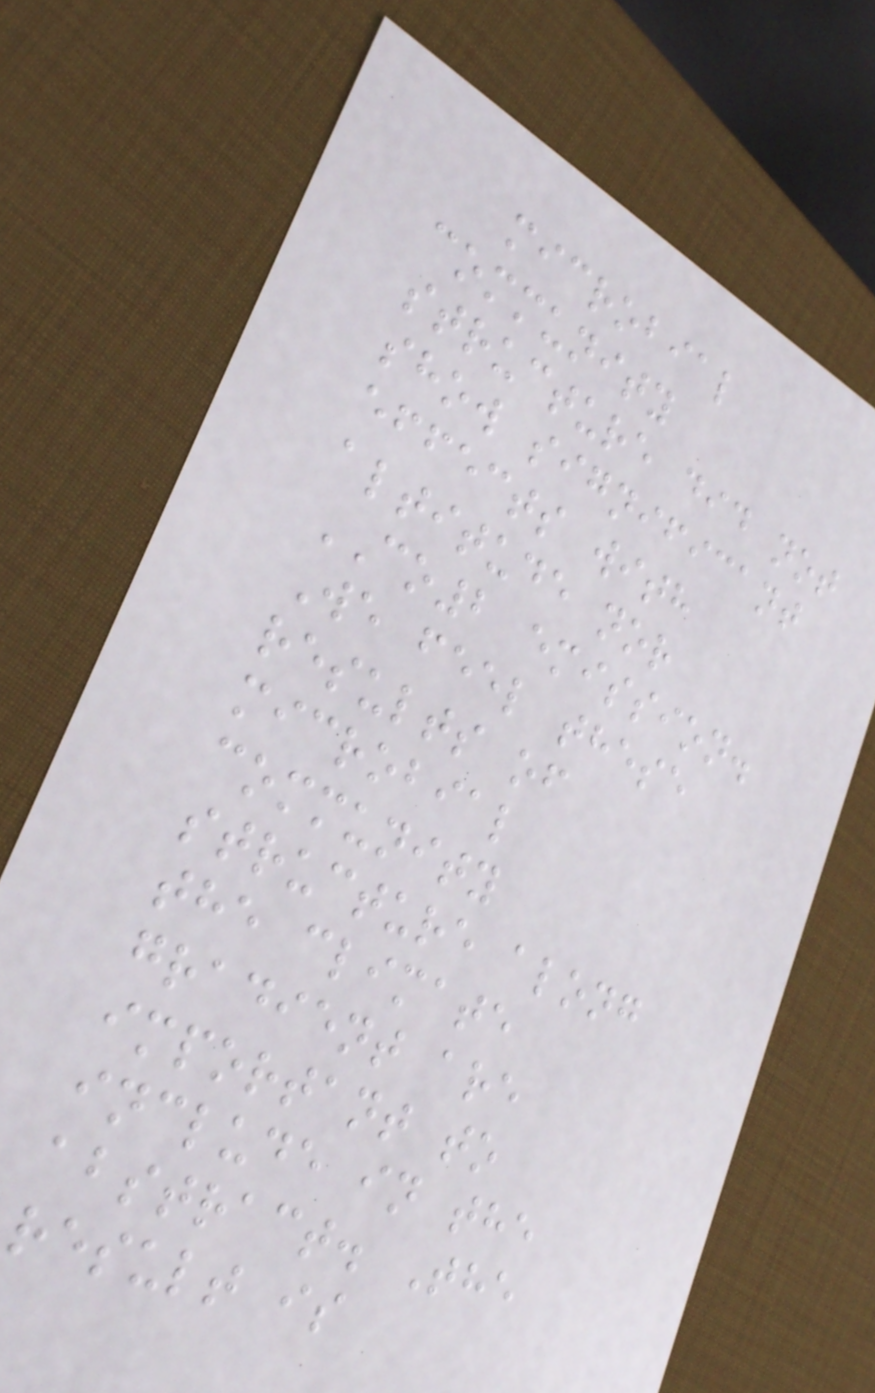microbial
community
structure did not
show significant
effects with
altitude nor
CO2 emission.
We feel these
results of
microbial
community
structure along
the climate
gradient are
important to
include in the
abstract. The
result is
